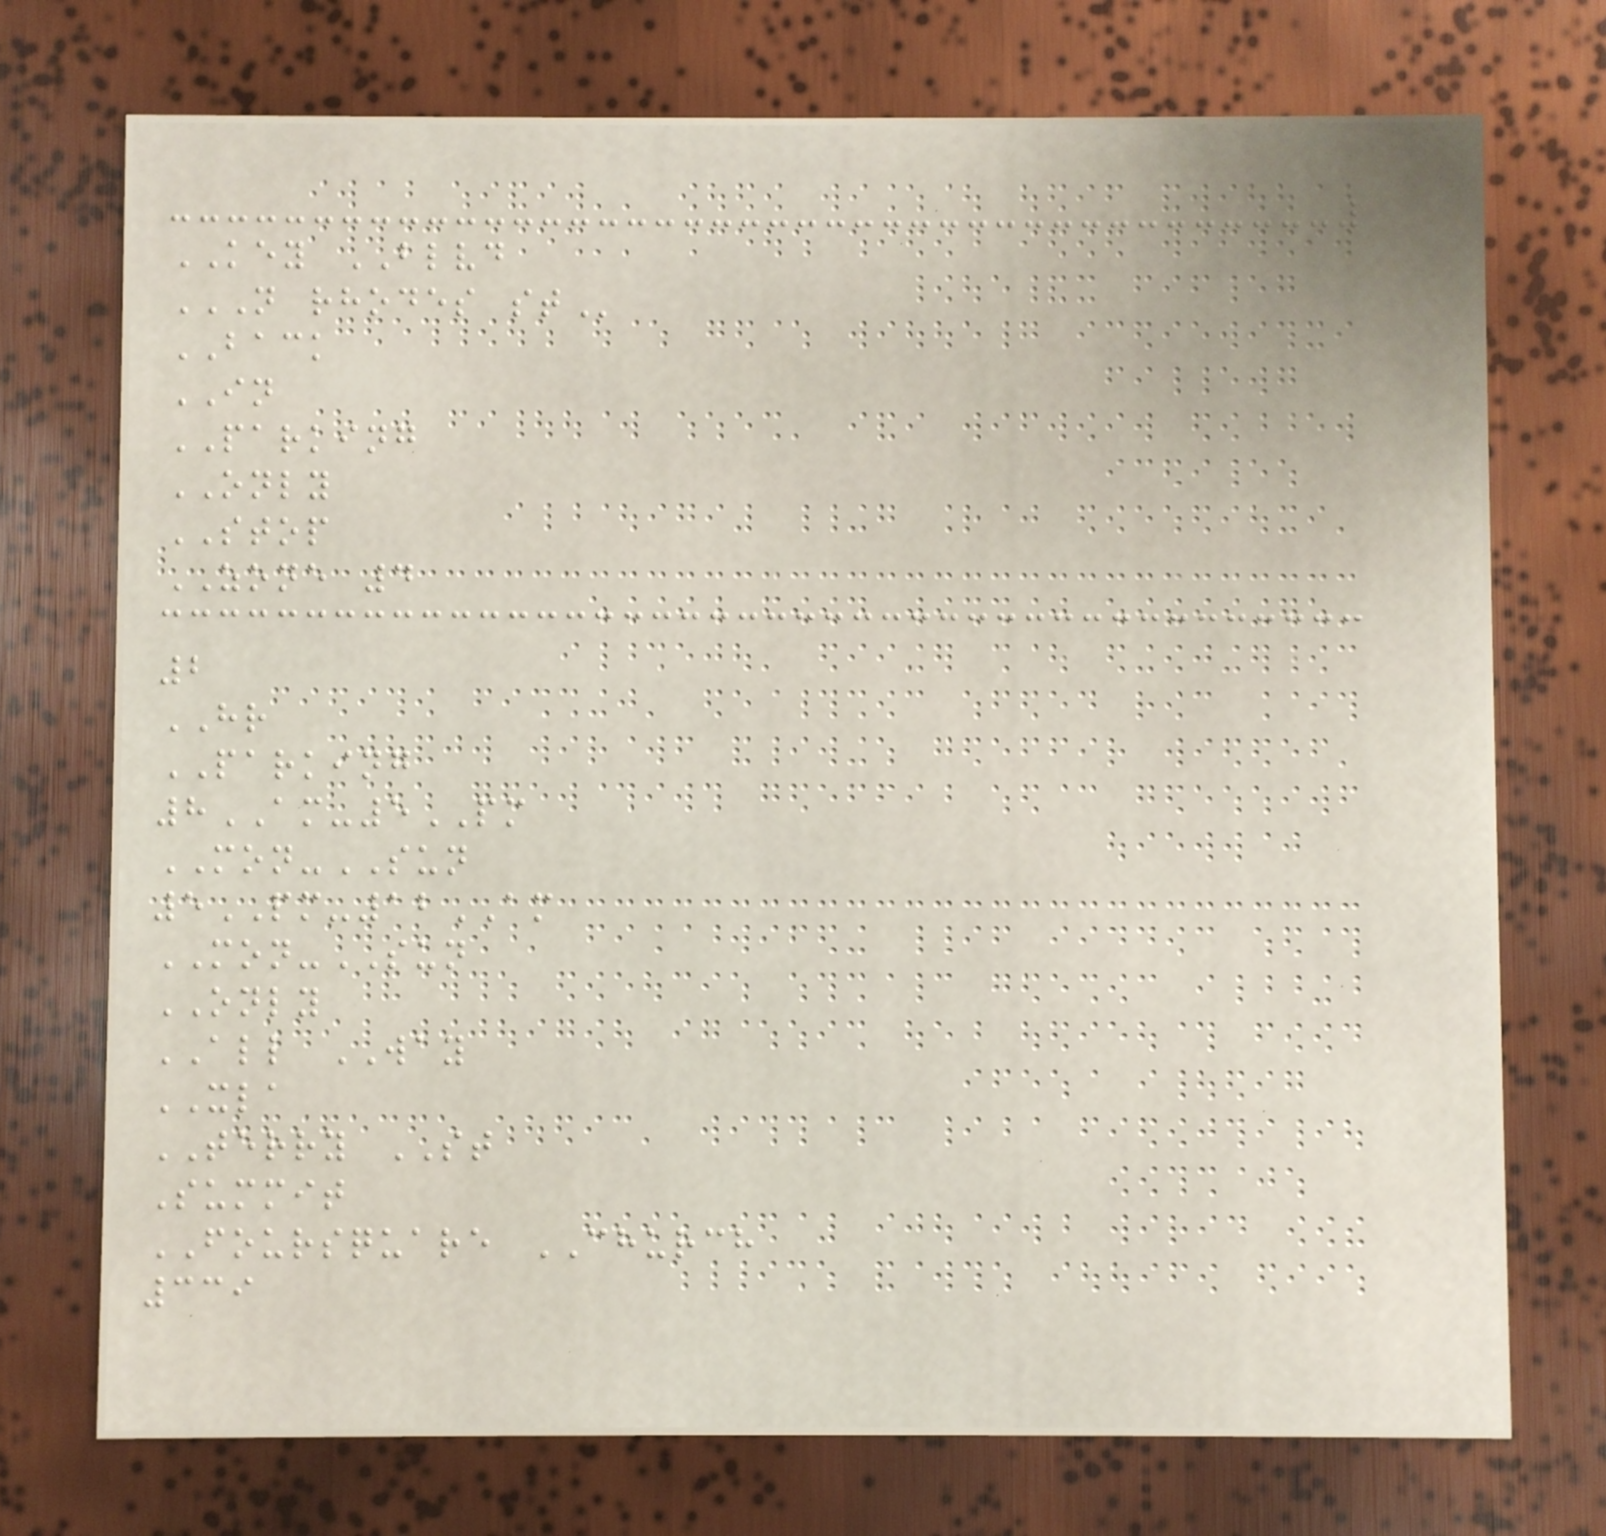KEY BLVD
N RHODES ST
BACK
IN
PARKING
ONLY
STOP
ZONE 4
2
HR
PARKING
8AM-5PM
MON-SUN
5PM-12AM
MON-SUN
ONLY
ALL WAY
XLA
TERRY ST
Summit
FOURSQUARE CHURCH
339
